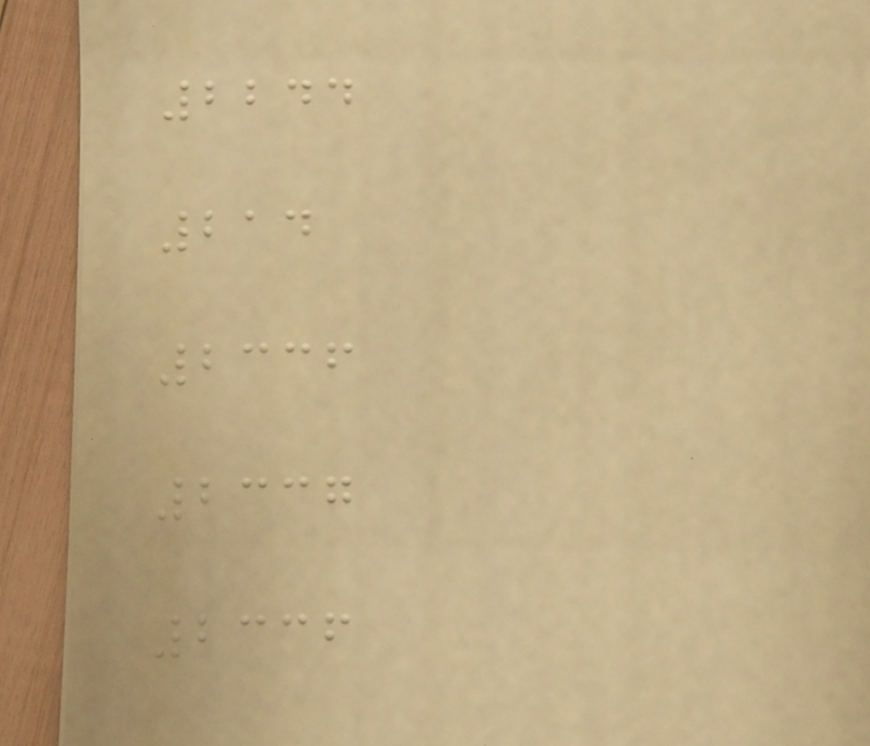2244
214
2336
2337
2336
